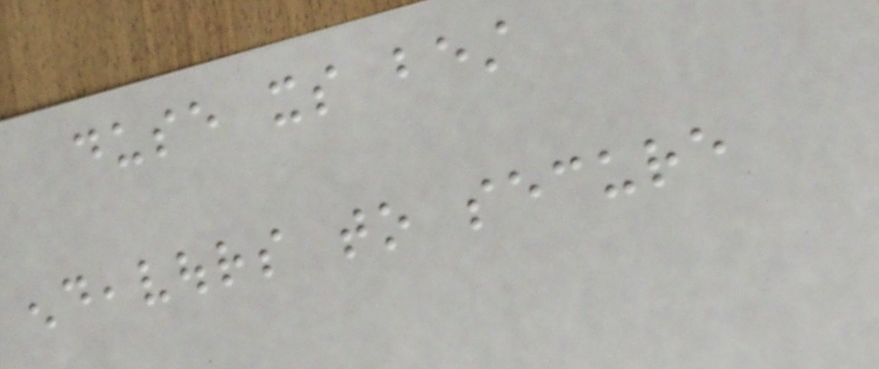duse its best
endeavours to secure
